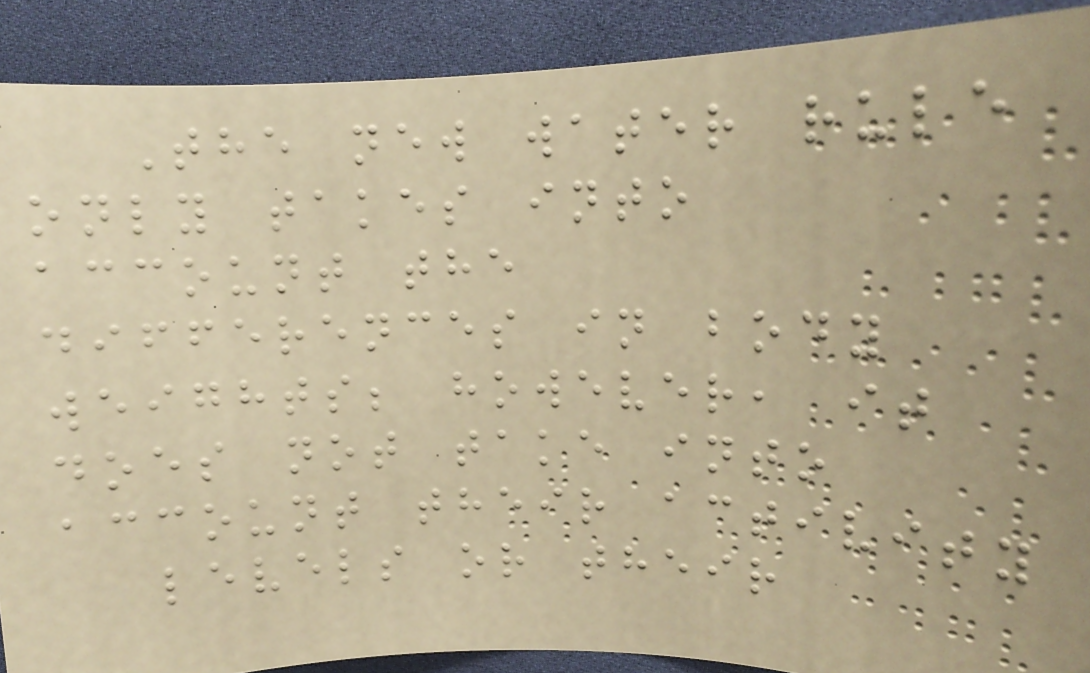The new water rule
only takes into
account the
differences in body
weights; however, it
does not take into
account their activity
levels or their
